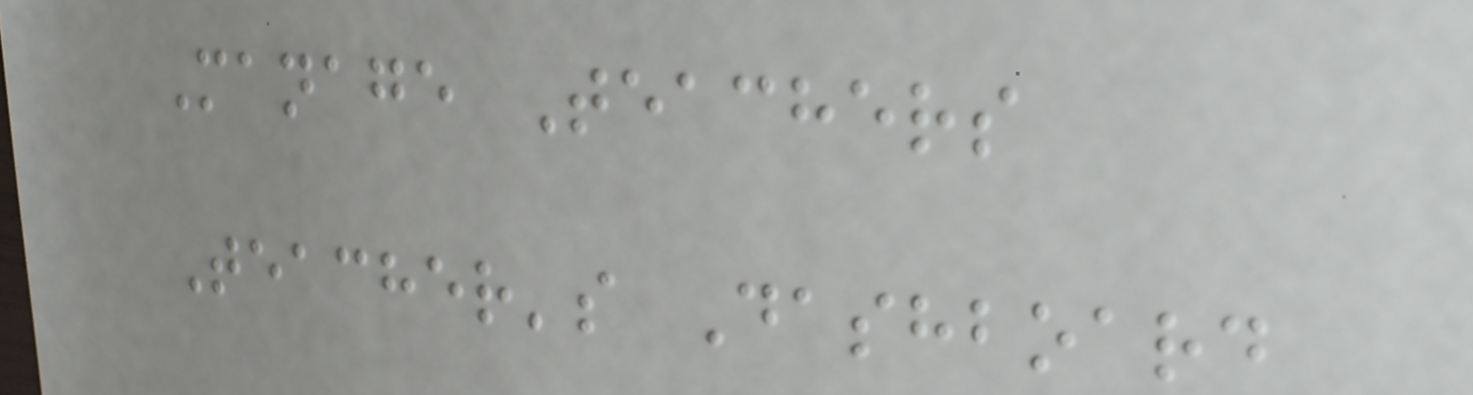Manage Teachers
Teacher's Dashboard
